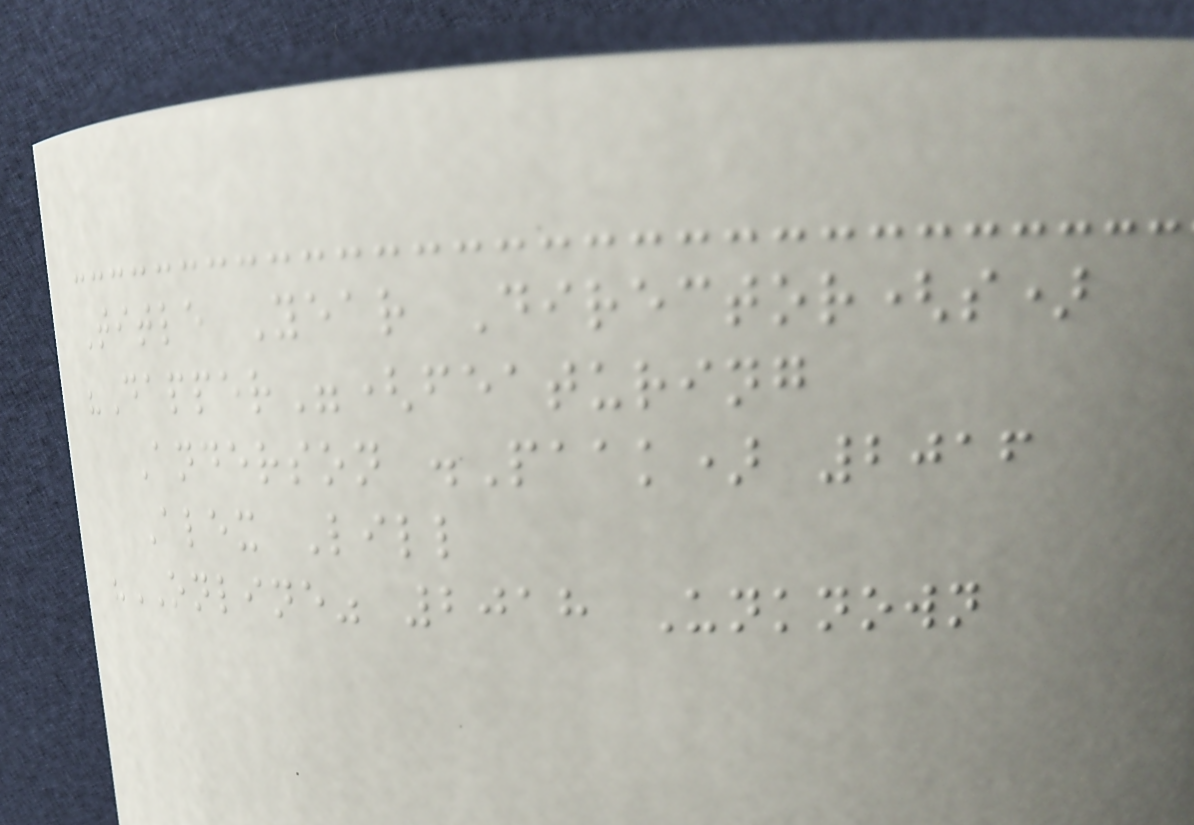Title Year Director(s)
"Dapper"(featuring
Anderson .Paak) 2016
Alex Lill
"ONLINE" 2018 Unknown
